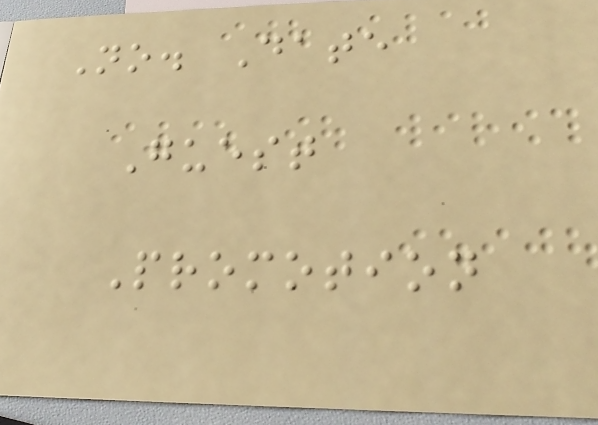No. Date
Guest
Promotion
